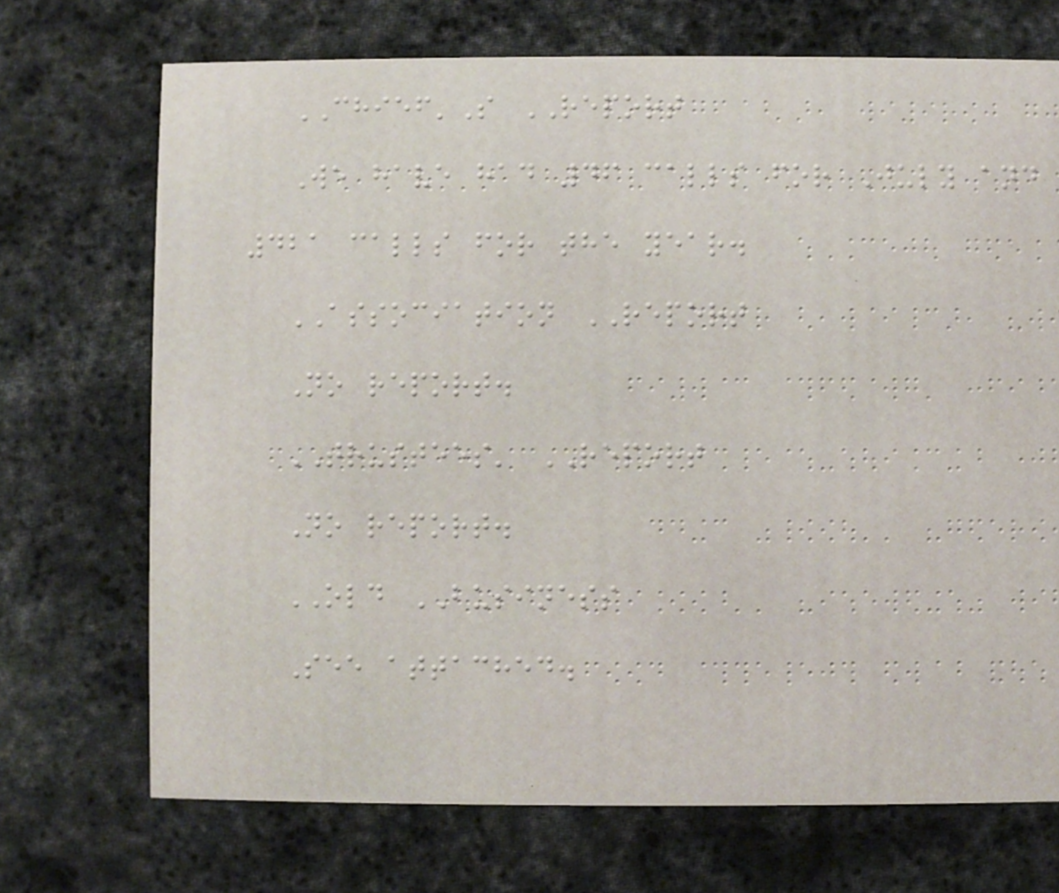CHIEF'S REPORT
We have had 46 calls for July and
421 calls for the year.
ASSOCIATION REPORT
No report.
TRUSTEES' REPORT
No report.
OLD BUSINESS
See attached.
